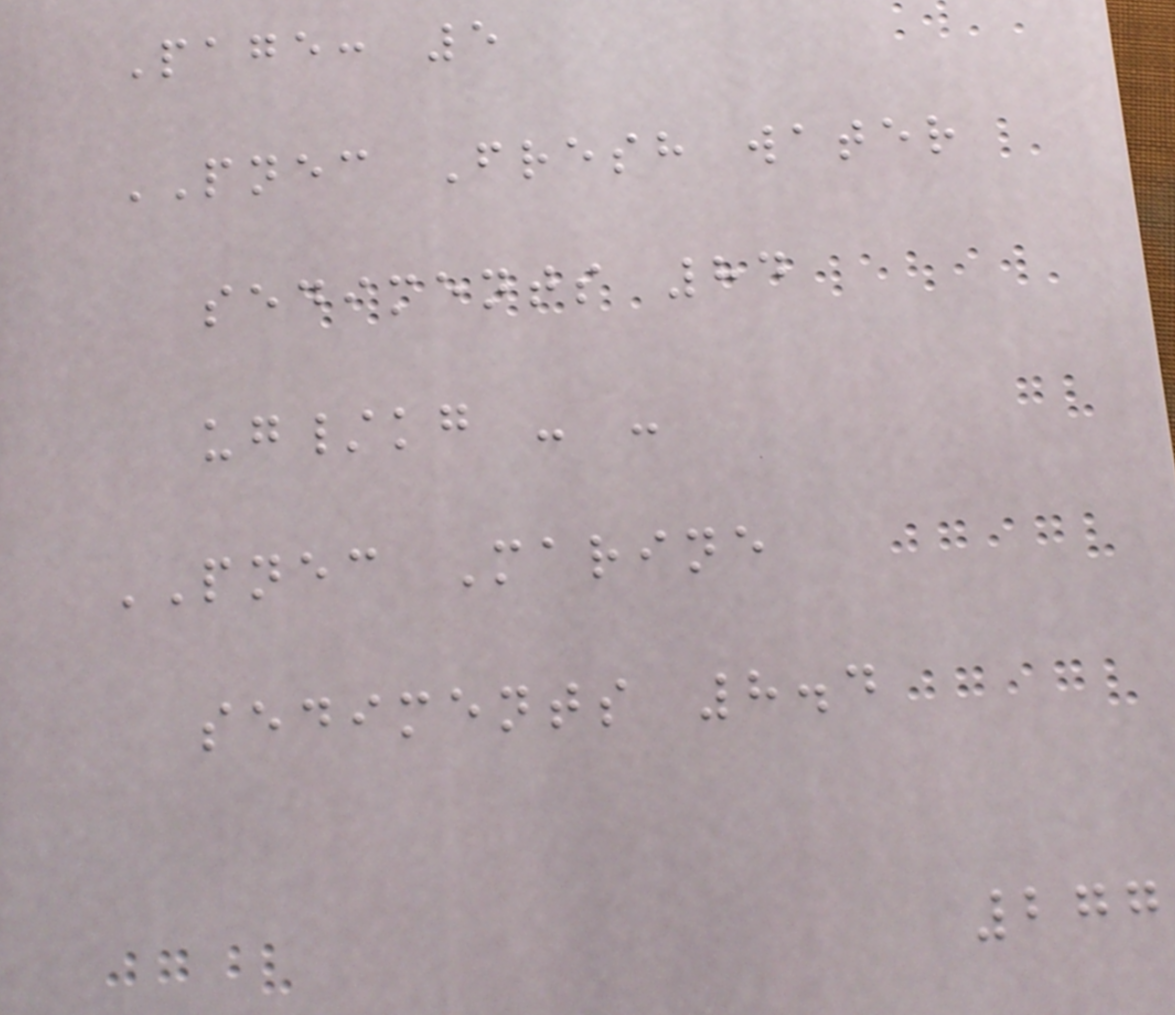Page: 5
PNEC Fresh water
sediments 84
ug/kg - -
PNEC Marine
sediments 8.4
277
